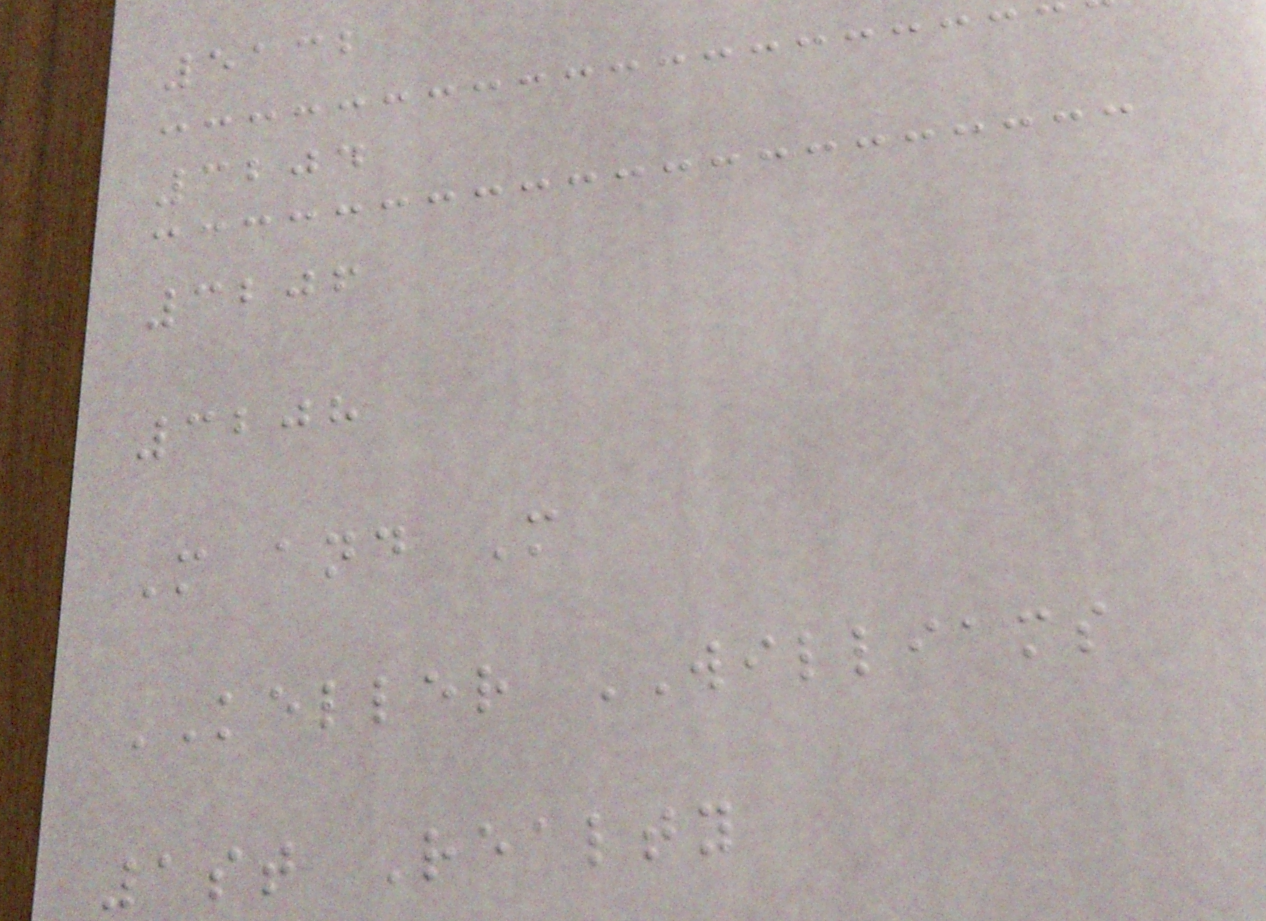5132
3204
3206
3208
M and M
KELLER WILLIAMS
1st Realty
